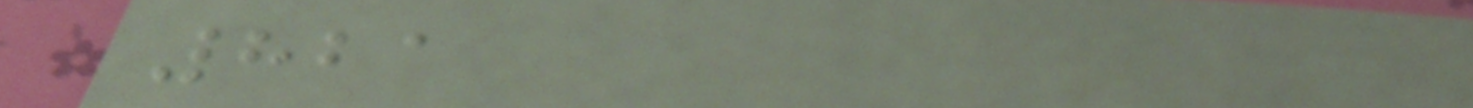821
